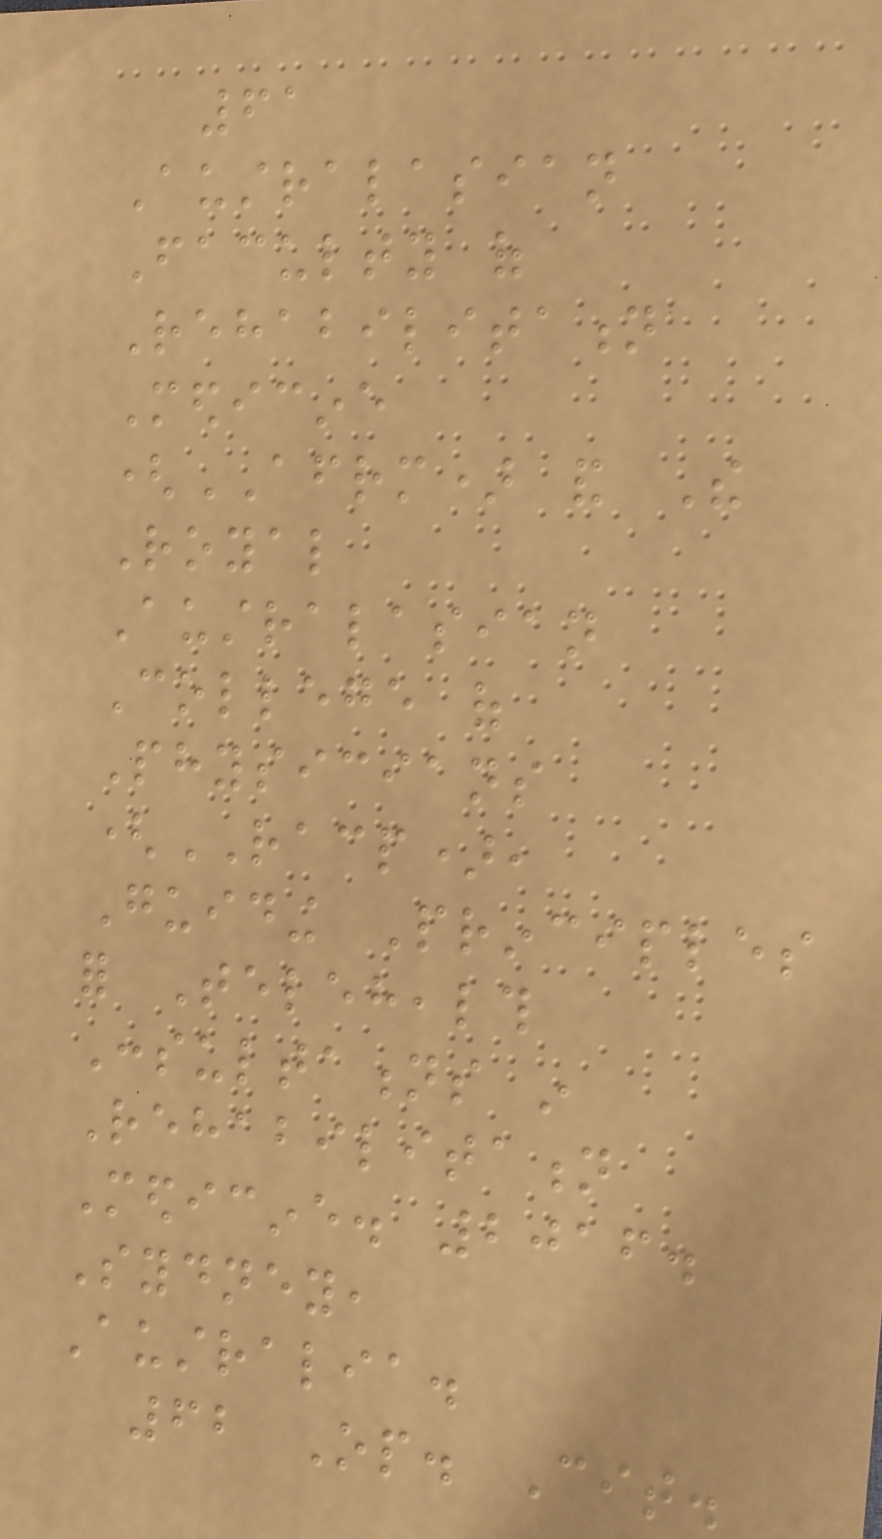61
Australasian
Faculty of
Rehabilitation
Medicine
(AFRM) and The
Royal
Australasian
College of
Physicians
(RACP),
Guiding Principles
for Telehealth
Consultations in
Rehabilitation
Medicine. 2016.
Sydney,
Australia.
62 Op. Cit.
